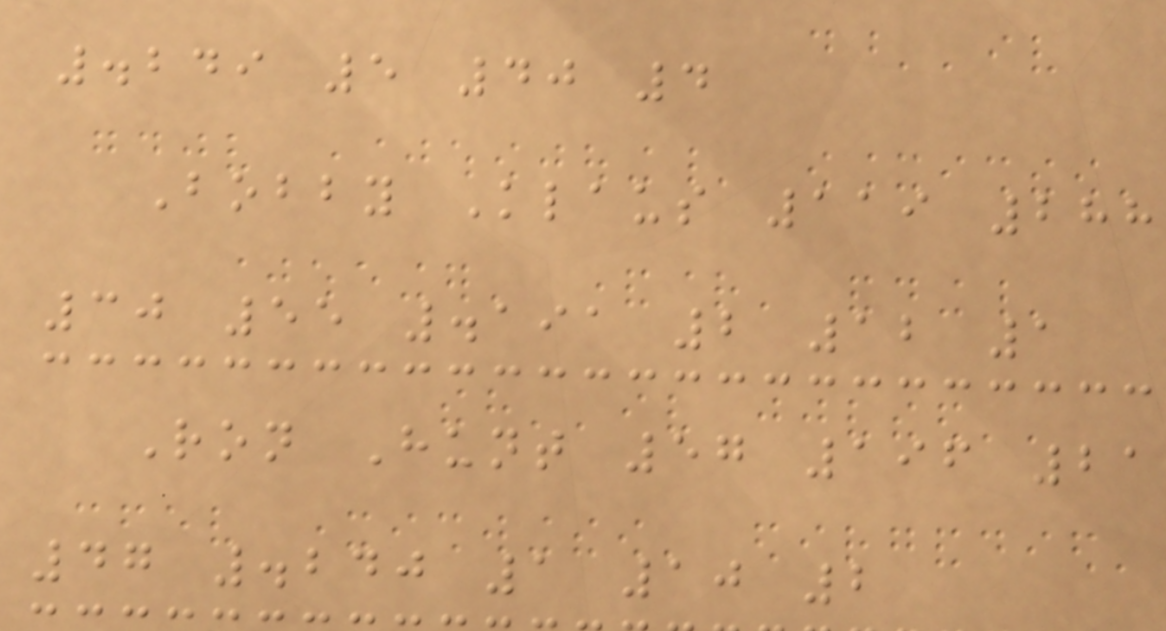.249 5 40 4
Bobby Klaus 119 288
30 55 .191 2 12 1
Ron Hunt 57 196 21
47 .240 1 10 2
